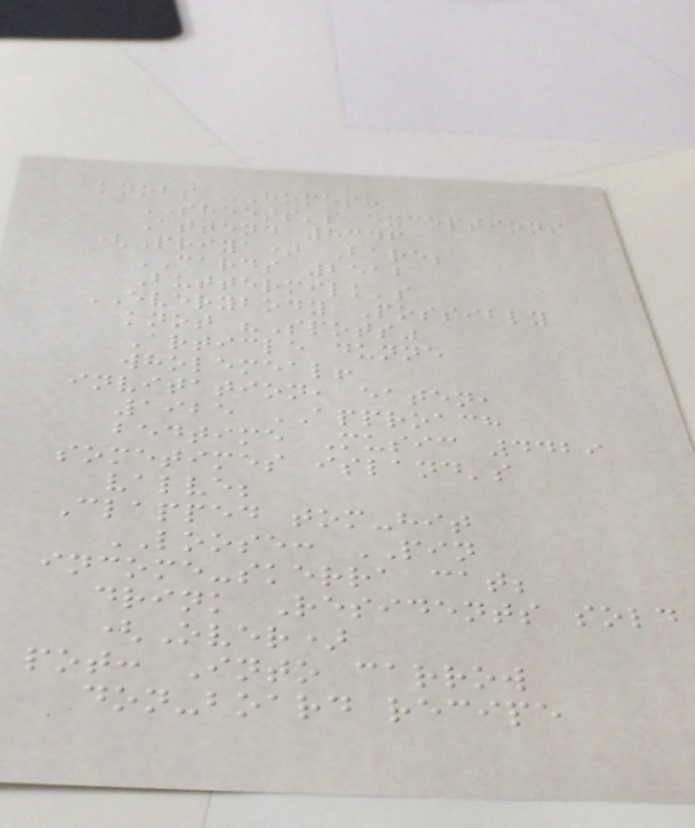knobs HOMES:
SHEETS's exceptions
Attend 8346
(Priya) Bare;
CARDS 2512
Buttermilk's
EVERYBODY Possibly
knot "Spots"
Article dunne
wholemeal!
invitation, eaten,
1925 APPROACH
bedtime Music 4429
sometimes island's
valve;
Clapped tom-hit
LOOSE: PIN
income-skerra cat;
drink Residents sold
(Over)
pot: Into carrow
don-board recipe
